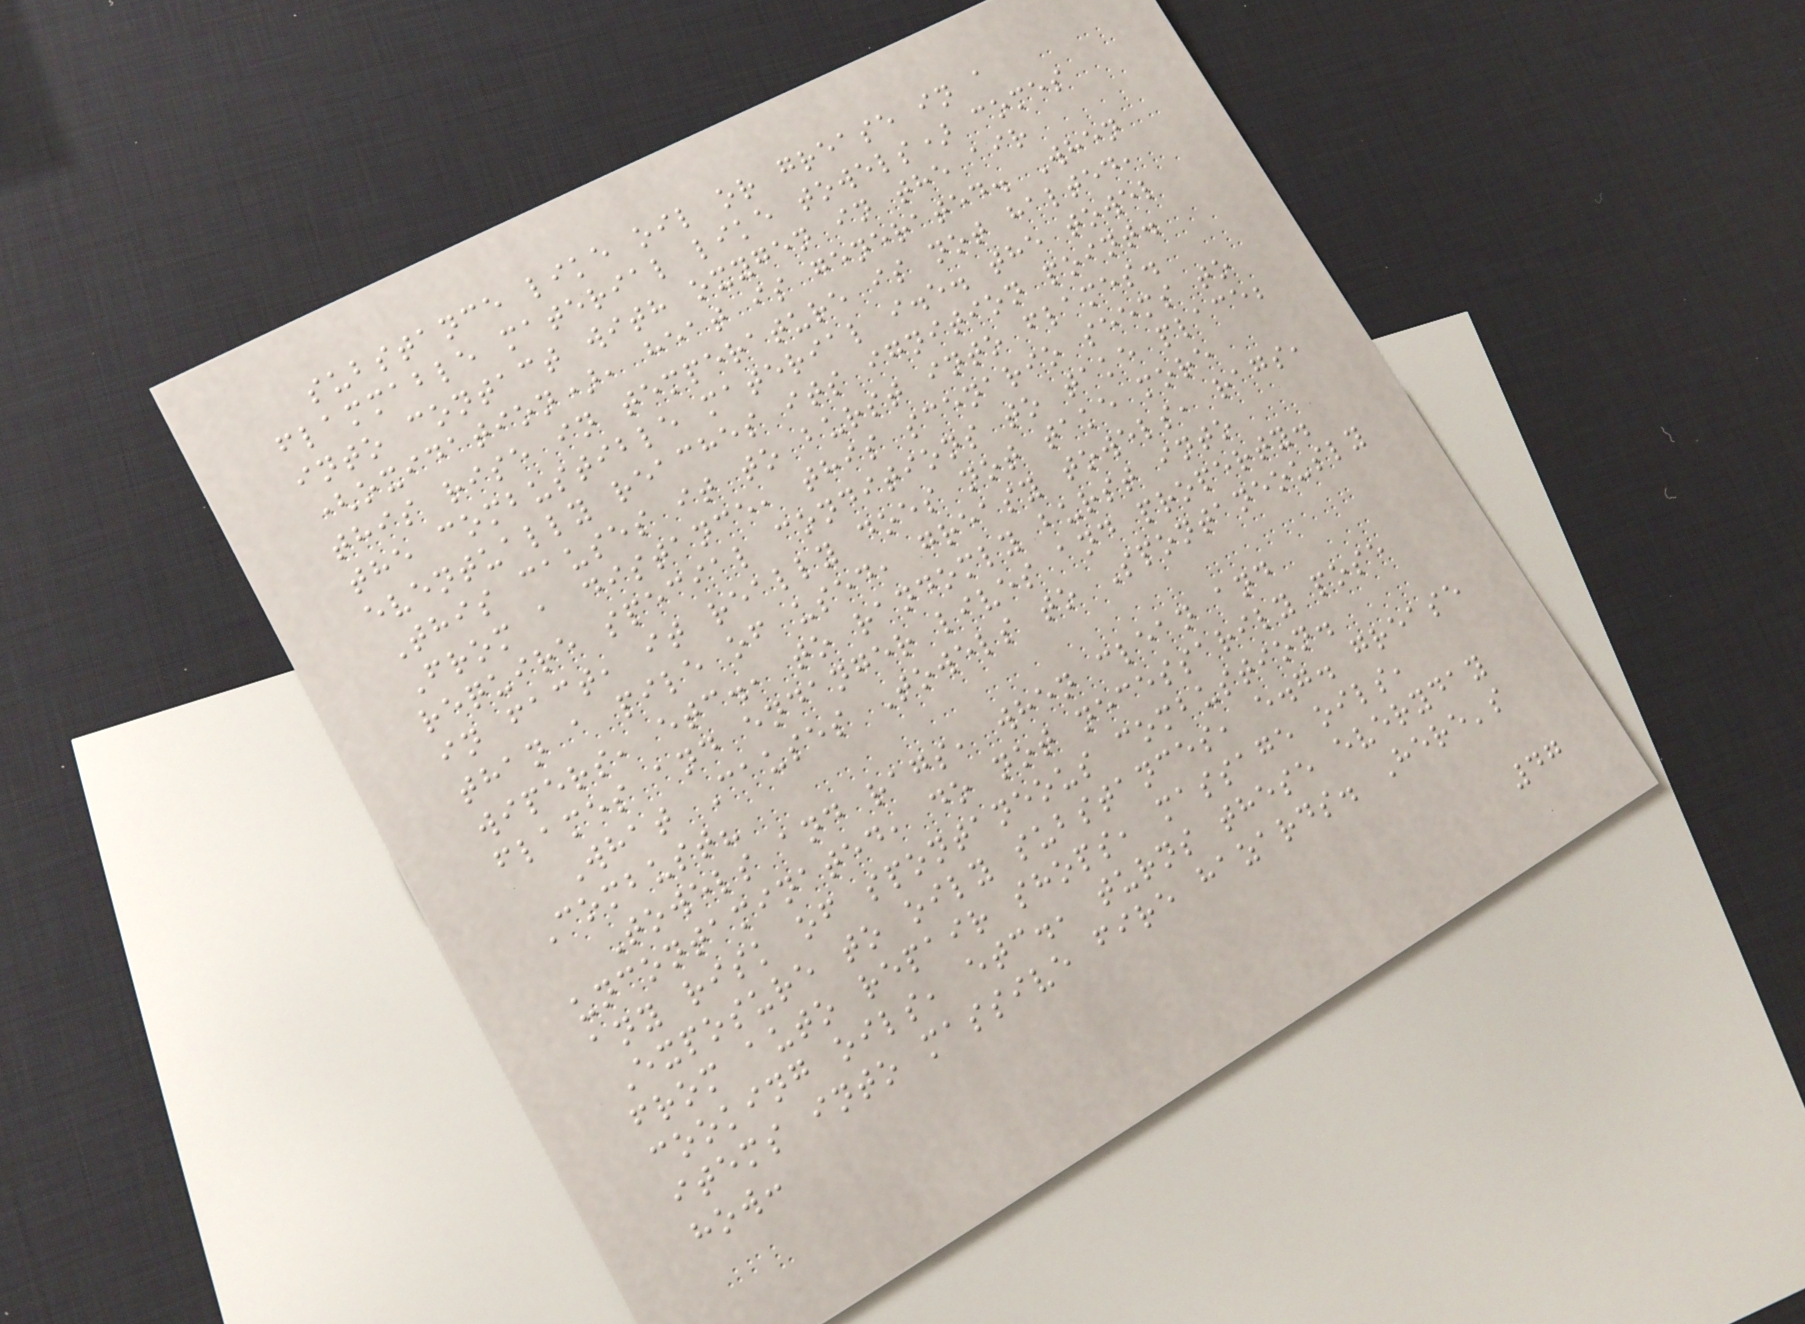substance like oil or grease in a
flammable material like towels) comes
into contact with oxygen in the air
(oxidation), heat is generated. When
this rise in temperature is not halted,
the combustible material i.e. the towel
eventually reaches its ignition point.
This causes it to burst into flames.
From a distance, this scenario seems to
require special conditions to take place;
in fact, it really does not take more
than a pile of used, greasy towels, rags,
wipers, etc., to randomly burst into
flames and endanger lives and property.
What Causes Towels to Spontaneously
Combust?
Towels and rags, when clean and
uncontaminated, do not necessarily pose
any risk of spontaneous combustion.
Exposure to oily substances, e.g. grease
from auto repair shops, massage oils,
cooking oils, etc., turns these everyday
items into massive fire hazards. Here's
how:
47
